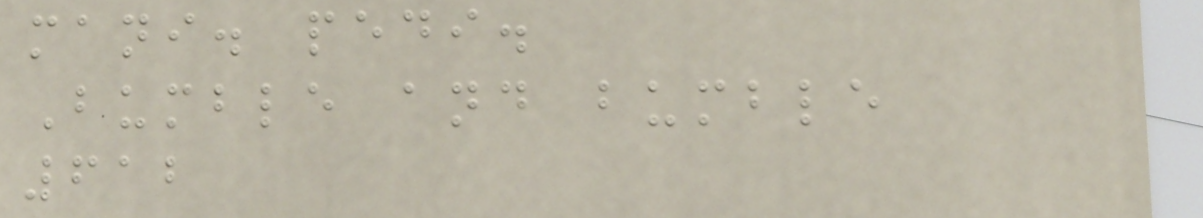mani. pedi.
Bumble and bumble
612
